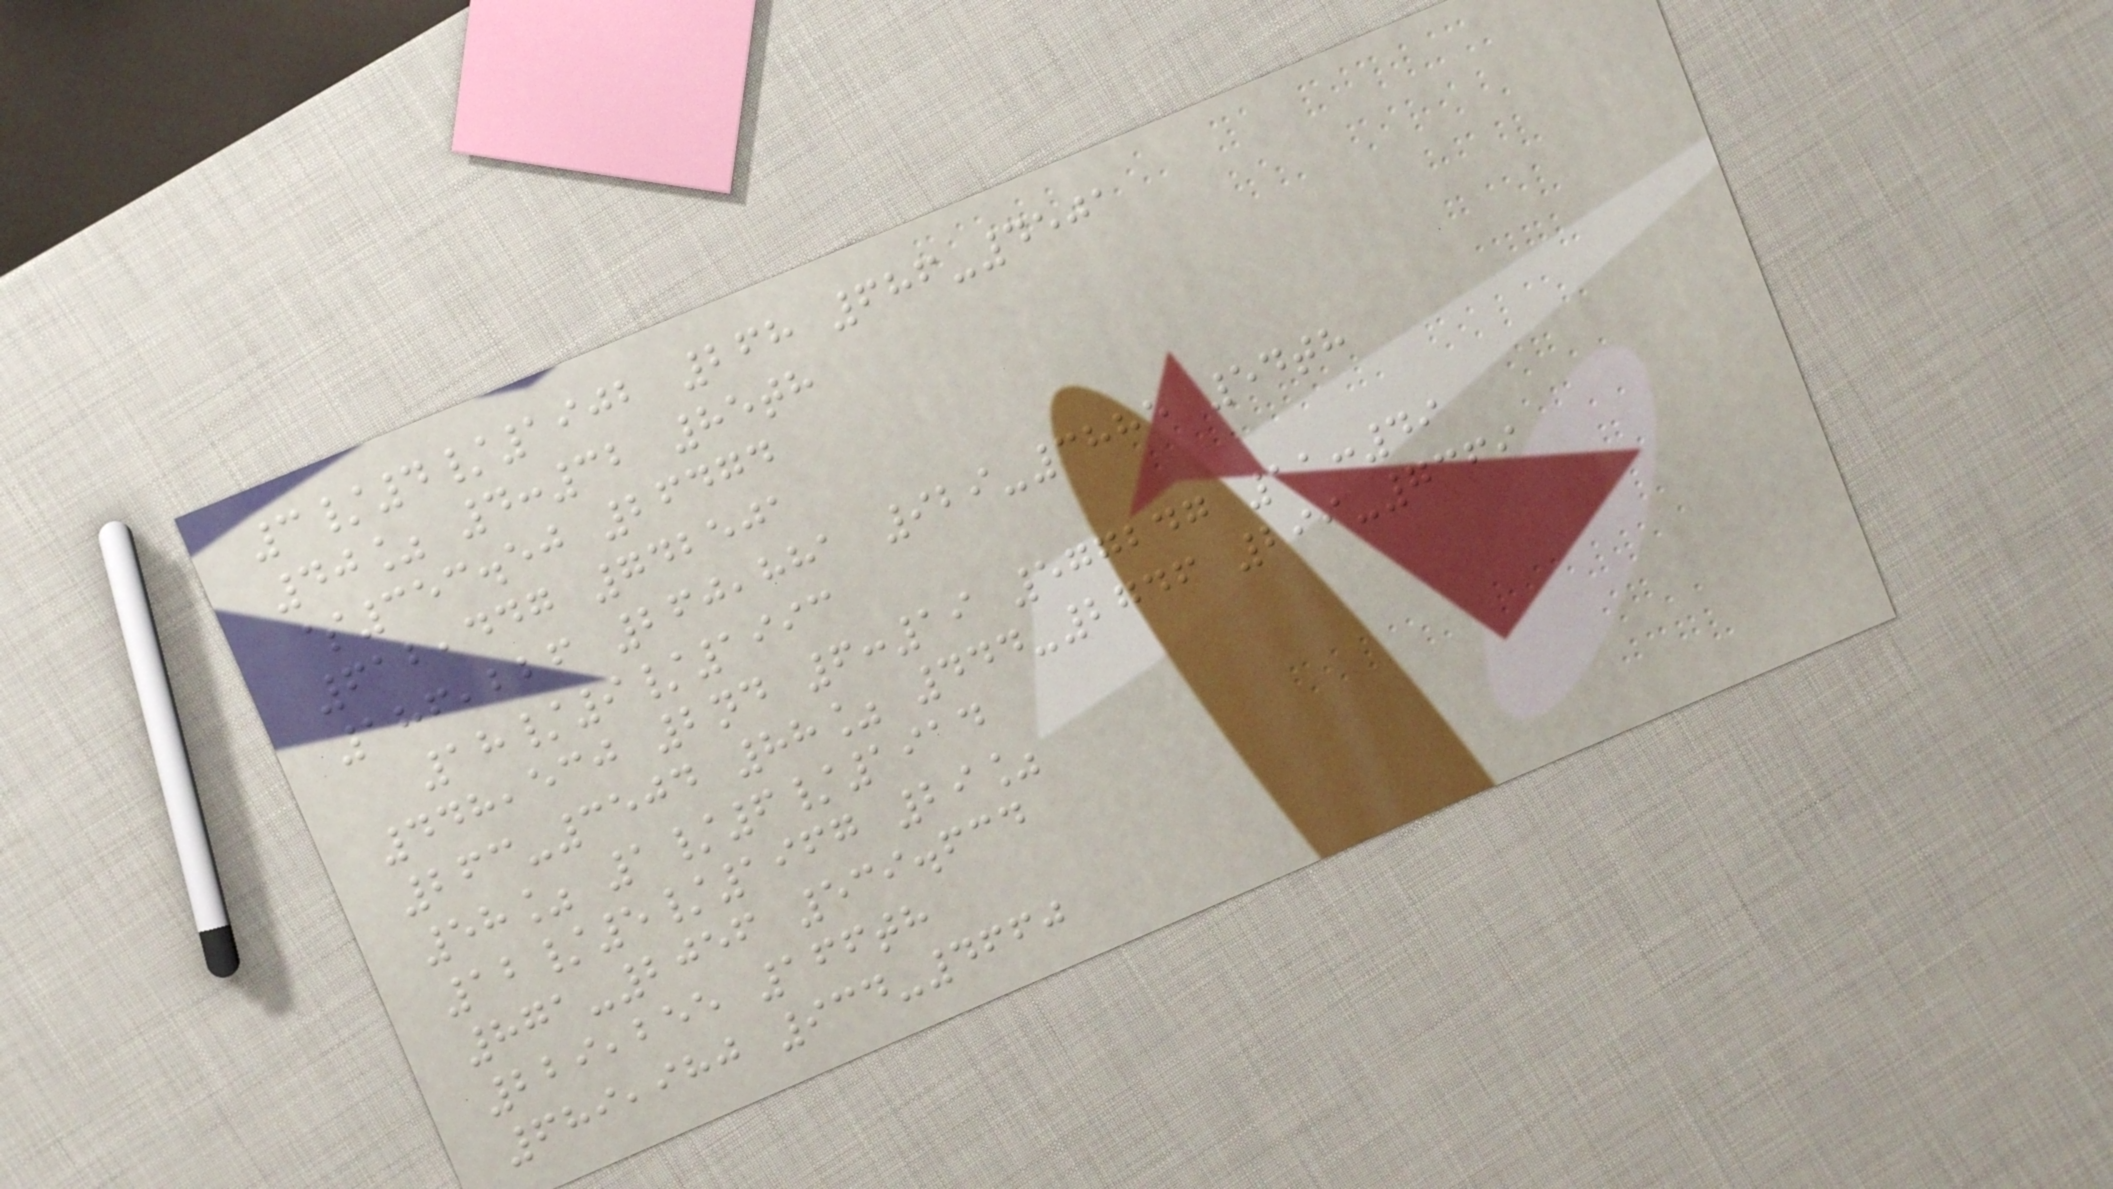3/4/1902 268 686-4501
40% 4:32 85th
$353.50 26474
612,447 742501
186,226 260,881 929-3885 54th
18/9/1993
448,530 2nd 6:19 577247 11:49
263-3504 88% 444-2746 299-7369
58% 1/6/1914
12/5/1967 29%
871-2056 539.634
229,255 166th
689,980 934-4660
